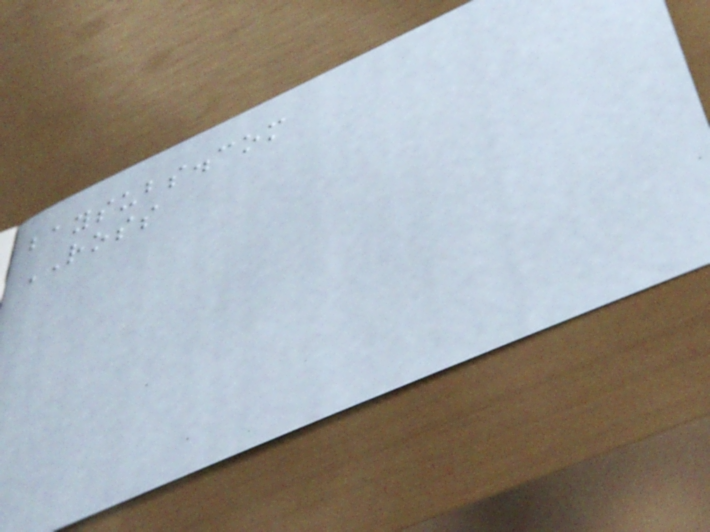baysubs.com
ROSS
